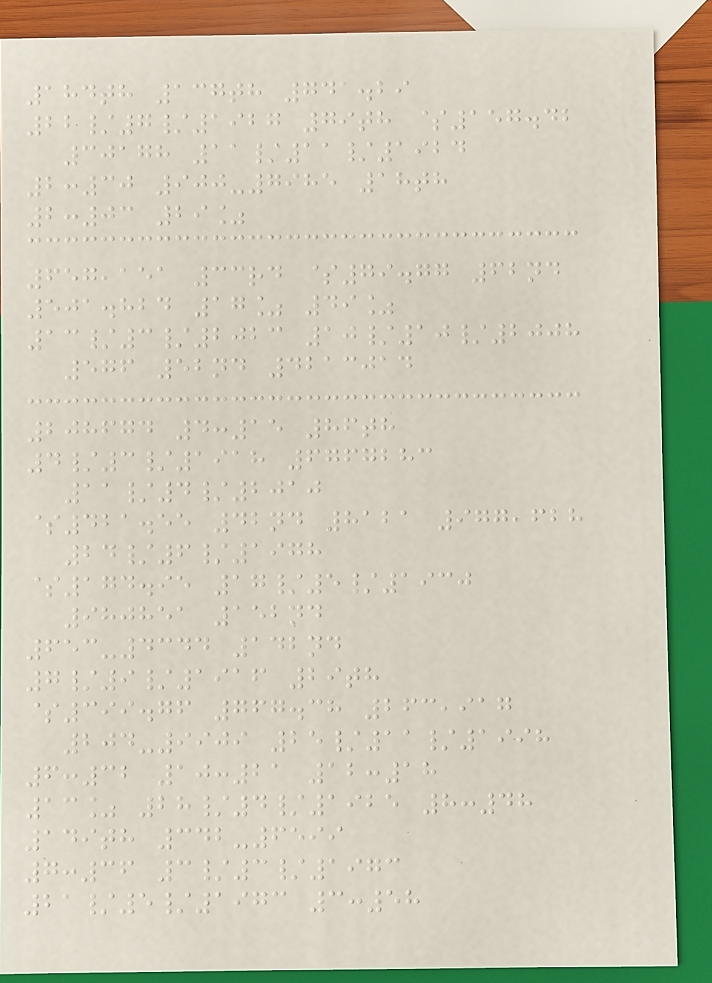184th 137th 741.29
22/7/1927 79th $157.42
30178 11/11/1924
2:30 900-7985 18th
2:03 29%
657,151 33rd $79.77 62nd
501.824 17% 49%
13/3/2023 10/10/2008
576 52nd 4213014
208674 4:15 86th
4/3/1918 6767283
11/4/2010
$421.55 42nd 8121 977,628
24/6/1978
$174.95 17/5/1930
980851 152nd
653-4344 142nd
7/9/1916 29th
$399.76 767.38 263,917
204-9909 25/11/1998
6:32 10:21 12:18
13% 28/4/1925 8:48
149th 342-6599
7:36 3/3/1973
21/5/1973 3:58
